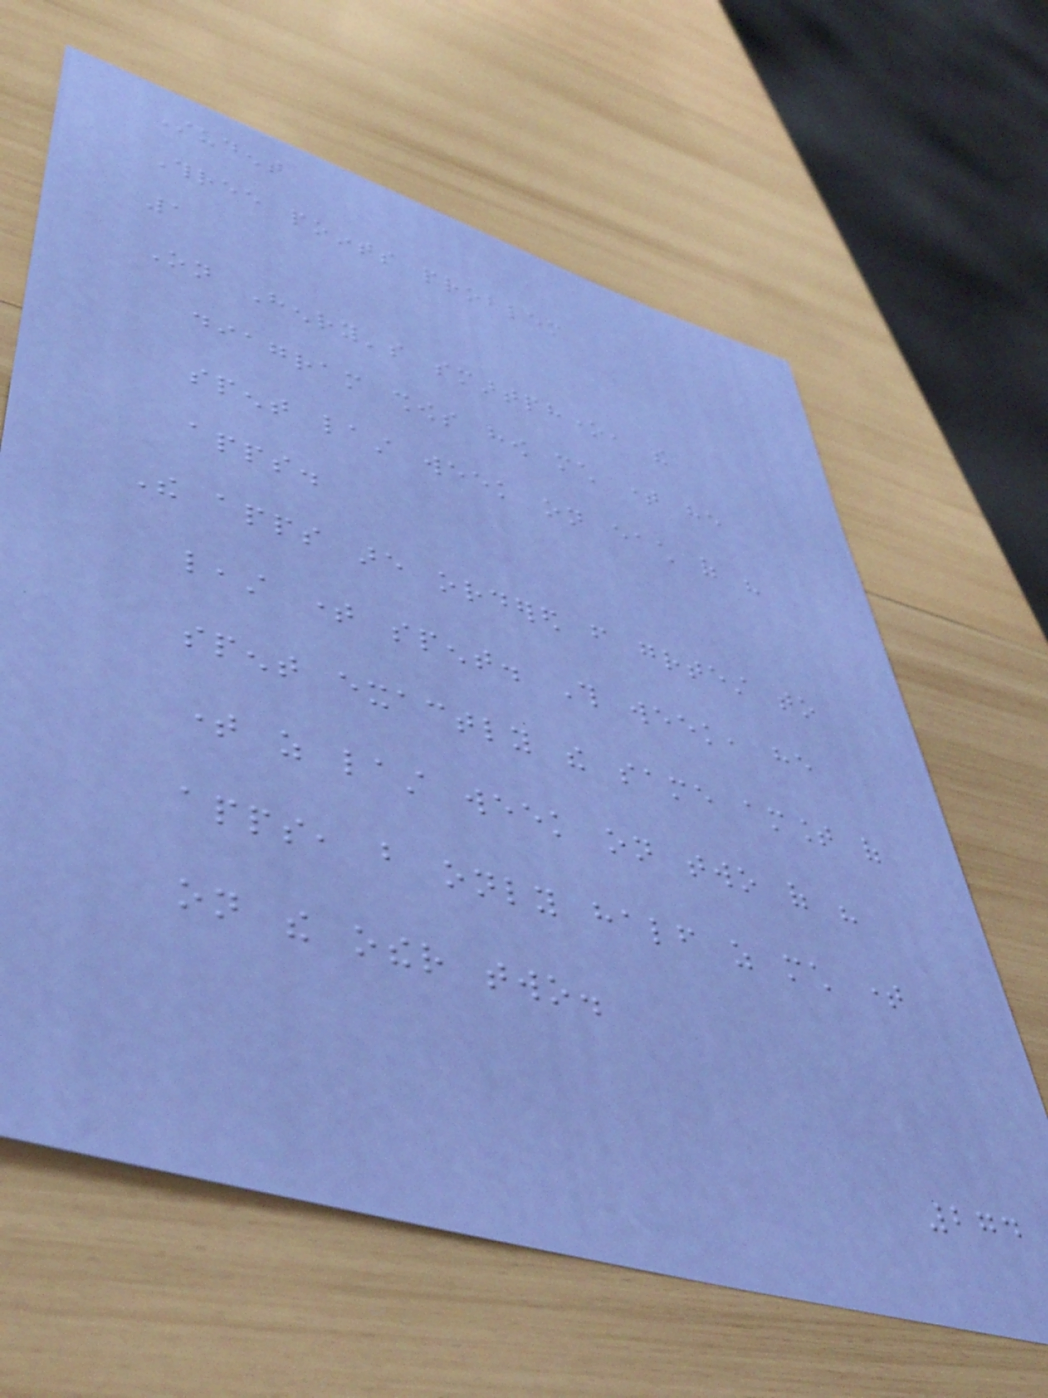Student
Three points problem
1
On Henry's smartphone, the
diagram shows how much time he
spent last week on each of his
apps.
The apps are ordered from greatest to
least time spent. This week, he
spent exactly the same amount of
time as last week on two of his
apps, but only half as much time
on the other two.
274
